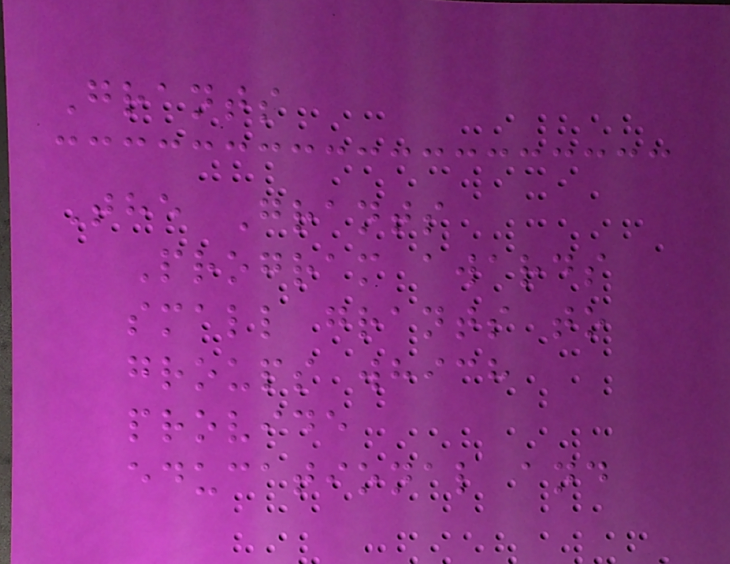Grants
The Grants
Program awards
small grants to
groups which
provide
educational and
